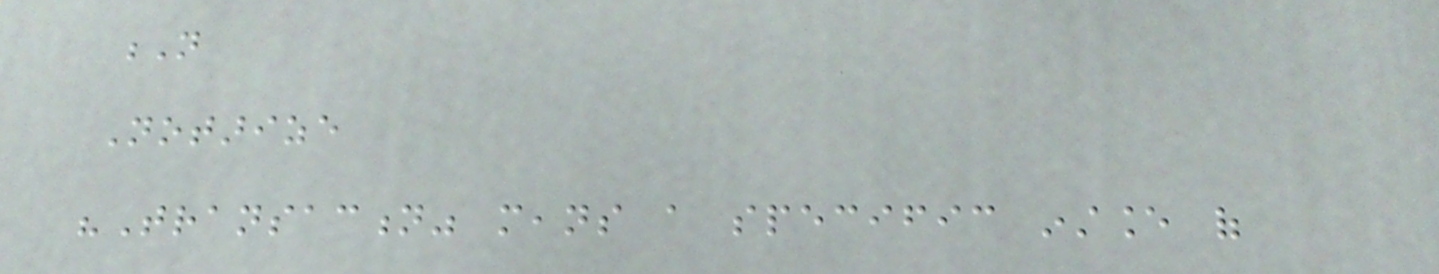N
Notarize
"Transaction" means a specific instance of
